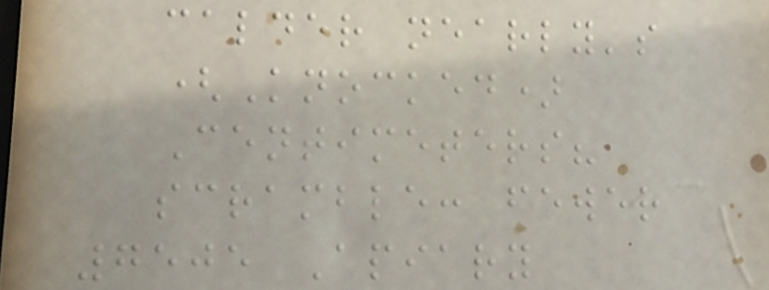calder nearly's
(Knocked)
Centimeters?
scramble: fewer
7505 Apiary
